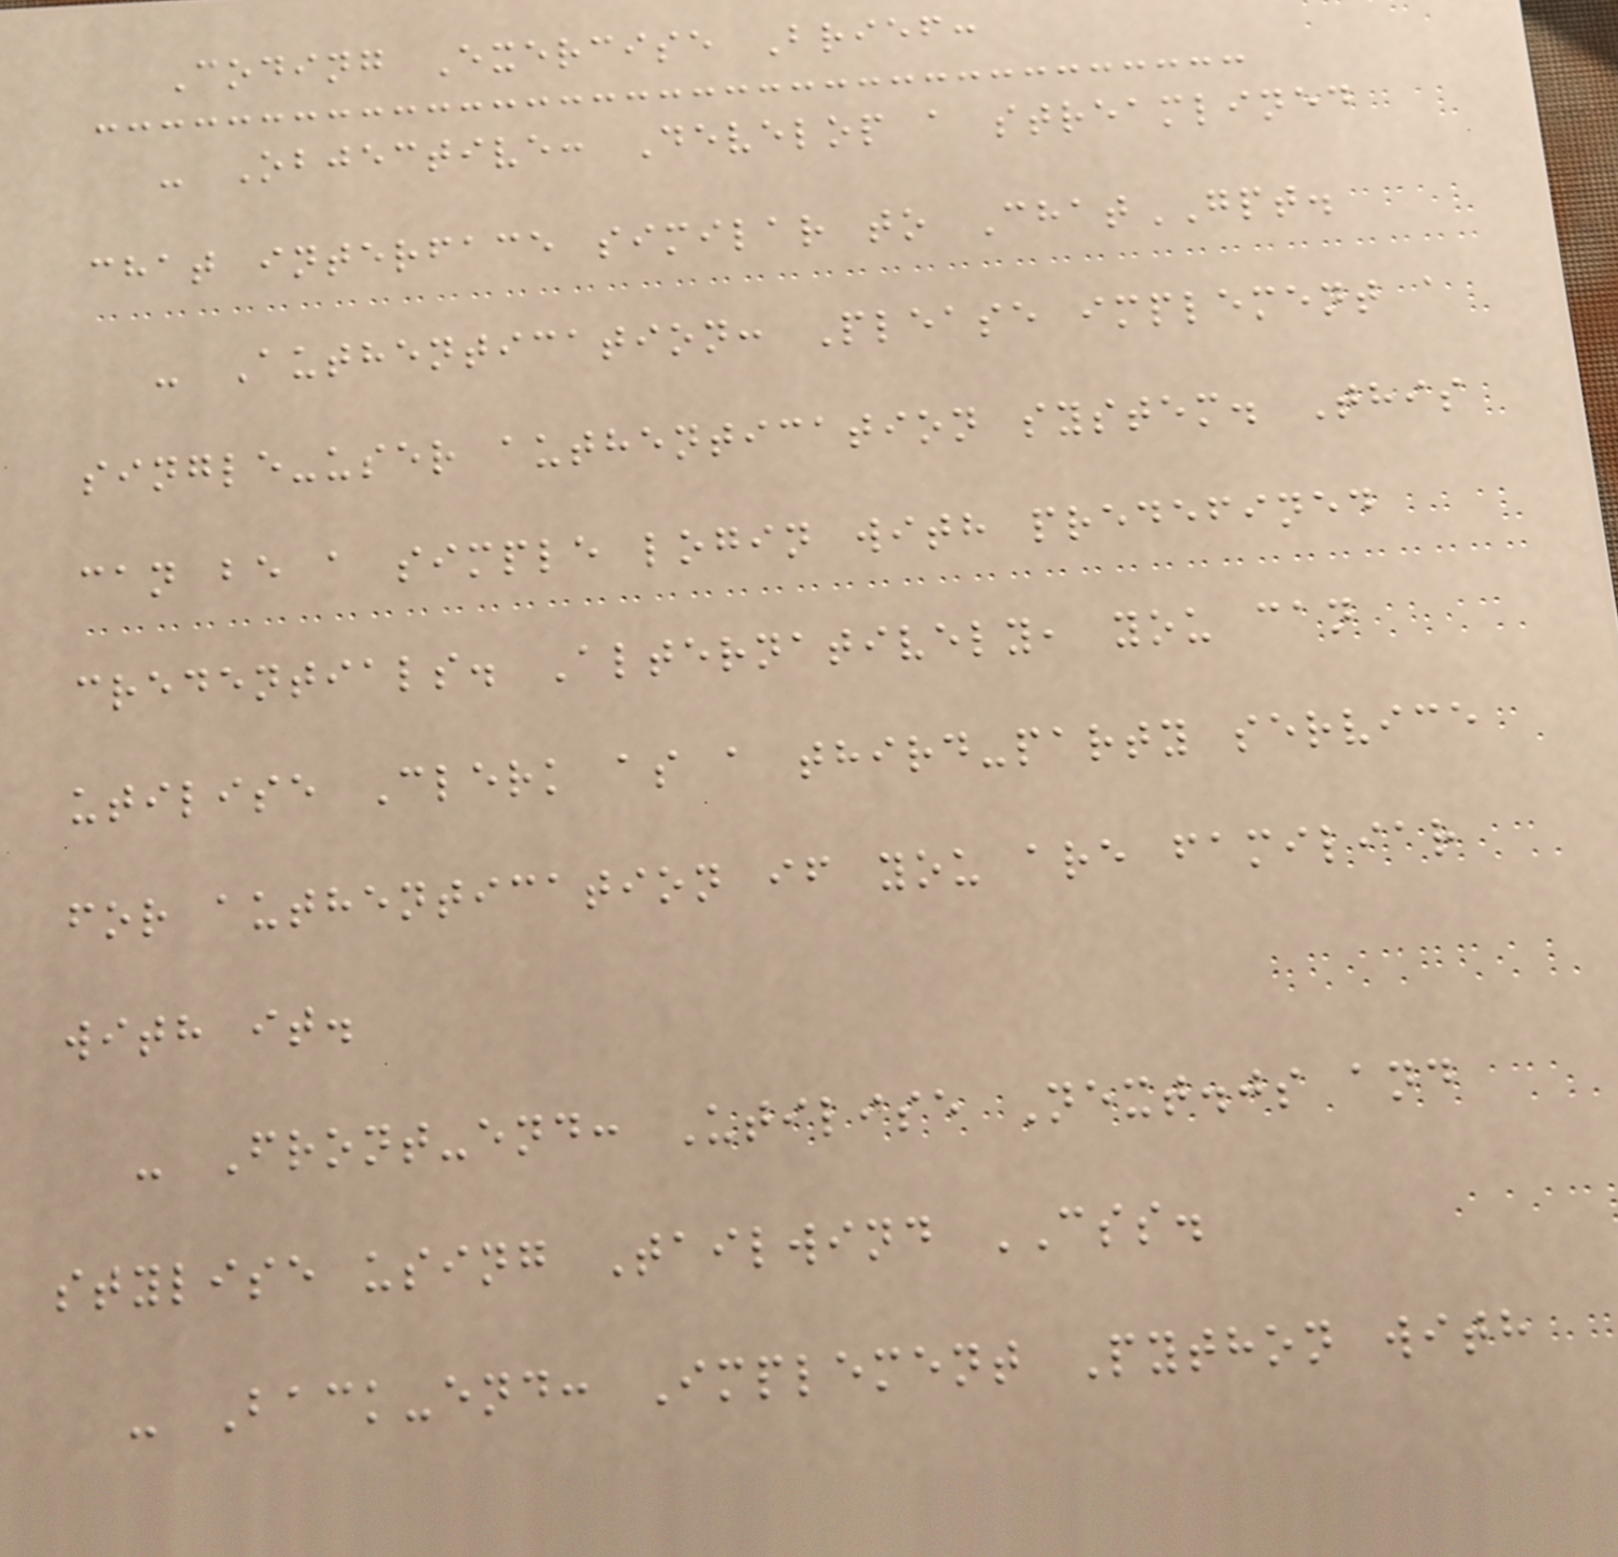Coding Exercise Brief:
- Objective: Develop a streamlined
chat interface similar to ChatGPT.
- Authentication: Please implement a
single-user authentication system. This
can be a simple login with predefined
credentials. Alternatively, you can
utilise Clerk as a third-party service
for authentication if you are familiar
with it.
- Front-end: Utilise Next.js and
stylise using Tailwind CSS.
- Back-end: Implement Python with
